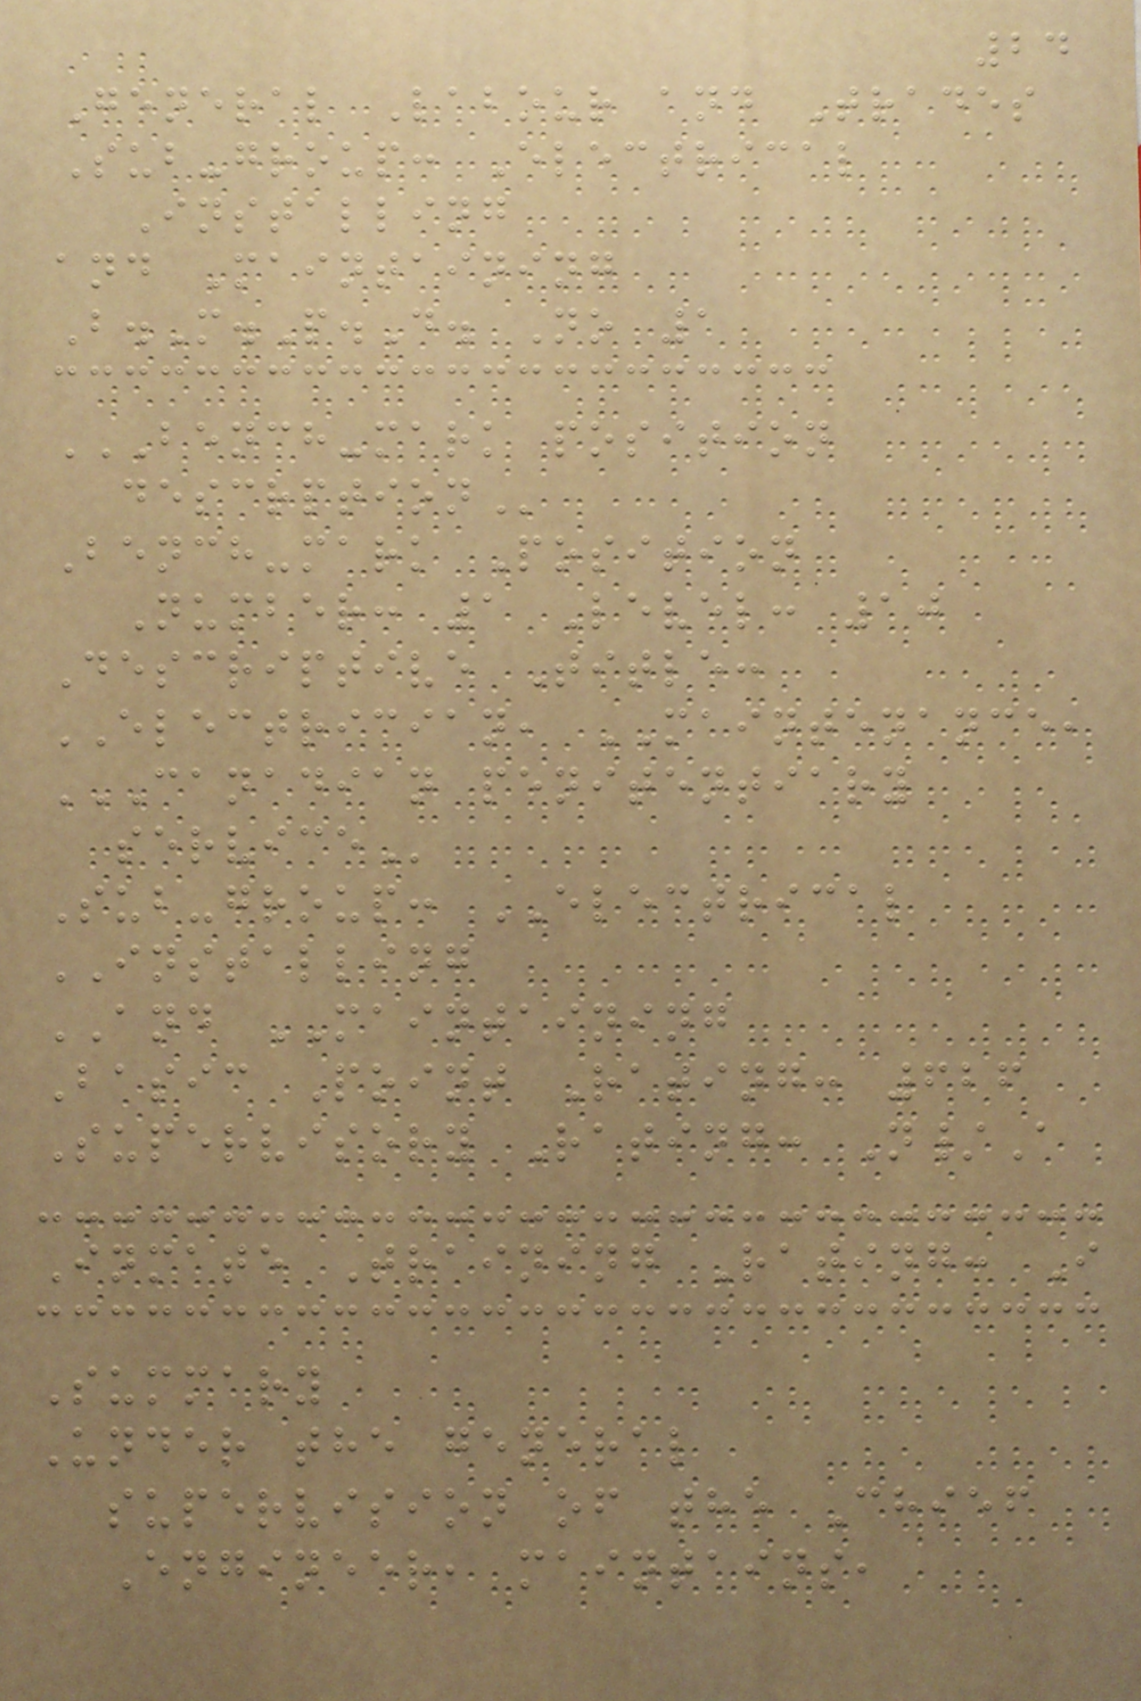24
General Labour and Trades
Sub-group: Electrical
Installing
and Maintaining
B.M.P.D. No 1
BENCH-MARK POSITION
DESCRPTION
Bench-mark Position
Number: 1 Level: 10
Descriptive Title:
ELECTRICIAN, MAINTENANCE,
CANADIAN PENITENTIARY
SERVICE
Sub-group: ELECTRICAL
INSTALLING
AND MAINTAINING
Basic Point Rating: 626
Supervisory Rating: N/A
Inmate Training Rating: I
Summary
Under the general
supervision of the Chief
Engineer, maintains,
